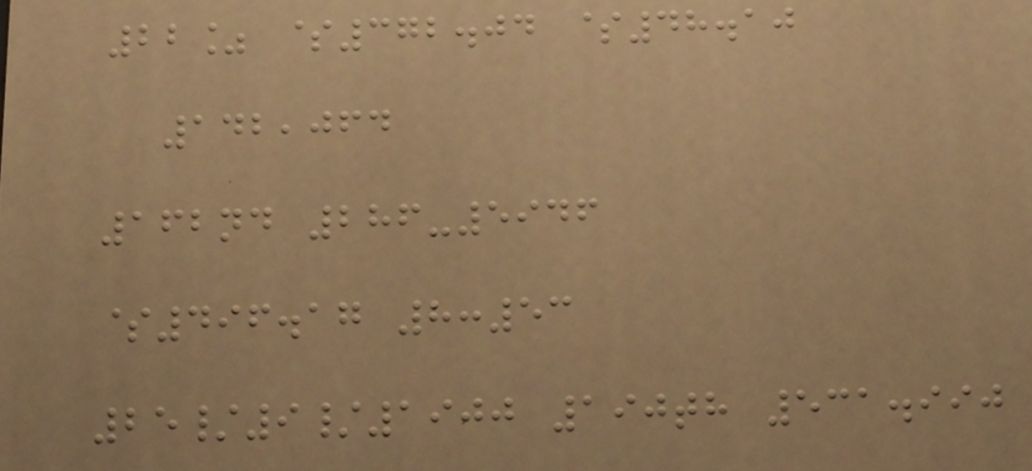22% $372.04 $48.10
142,064
162nd 286-5946
$496.17 8:53
25/9/1900 190th 531.990
